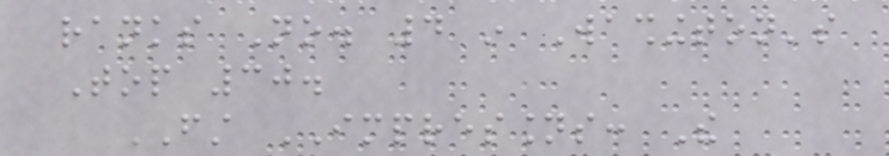ranks No. 4 in Washington's
Top 30.
FIRST IMPRESSIONS: The
